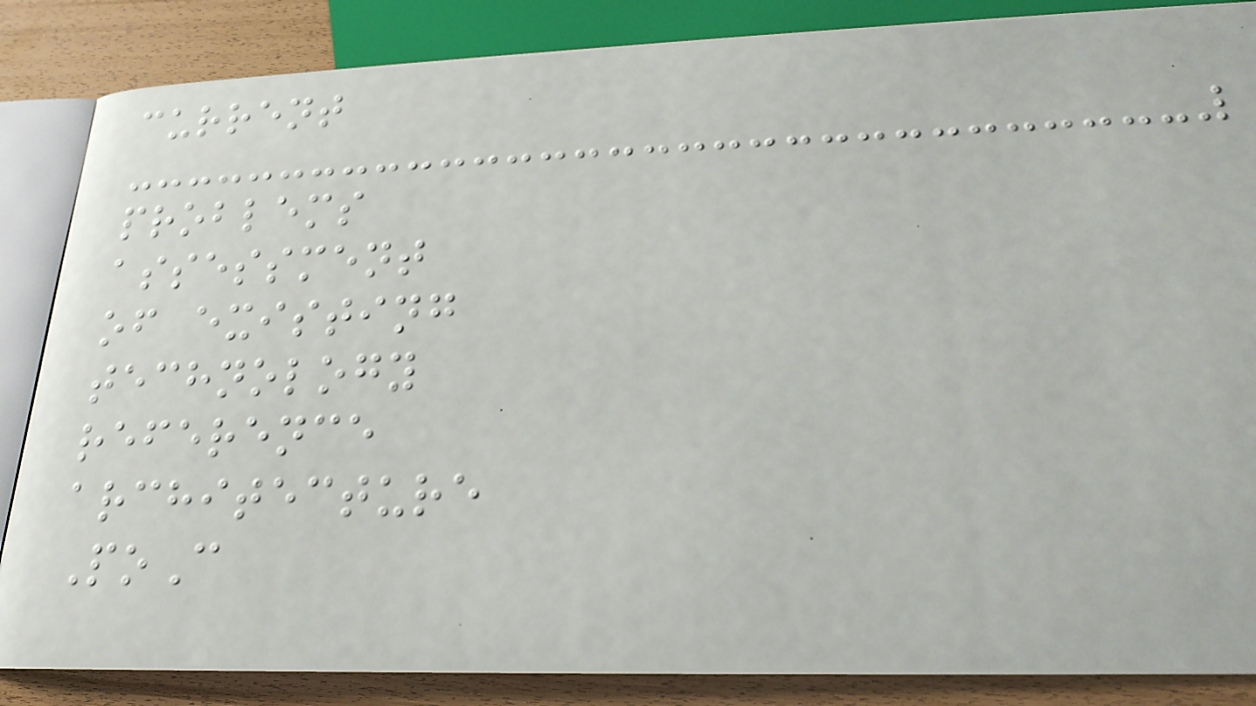current
problems
assessment
of existing
technology
reference
architecture
PoC
